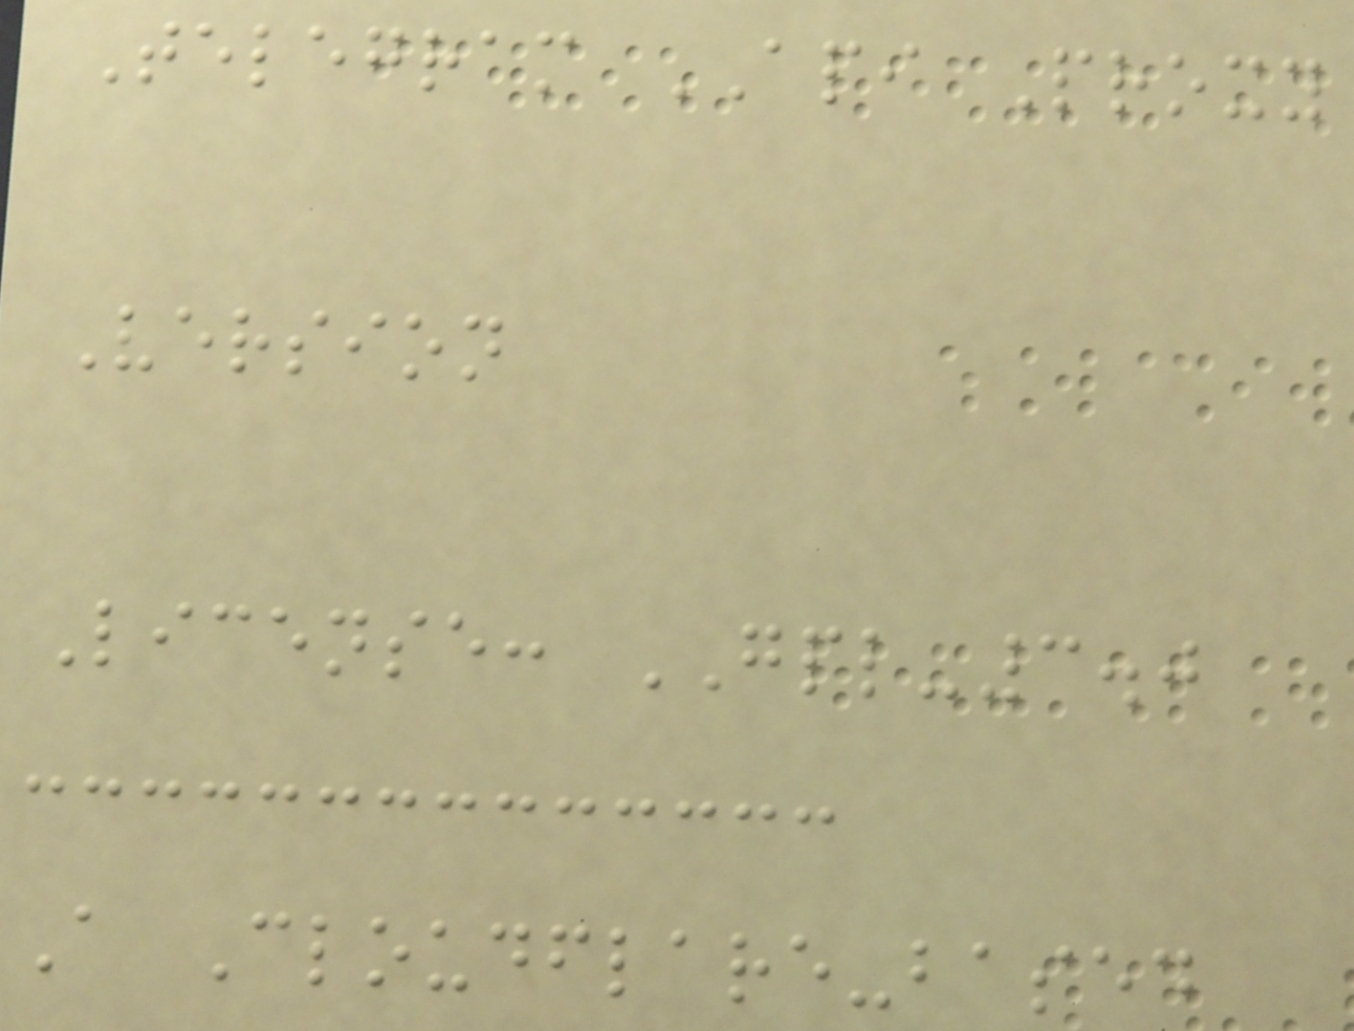Telegram API Proxy
Version
License: GPL-3.0
A Cloudflare-based
